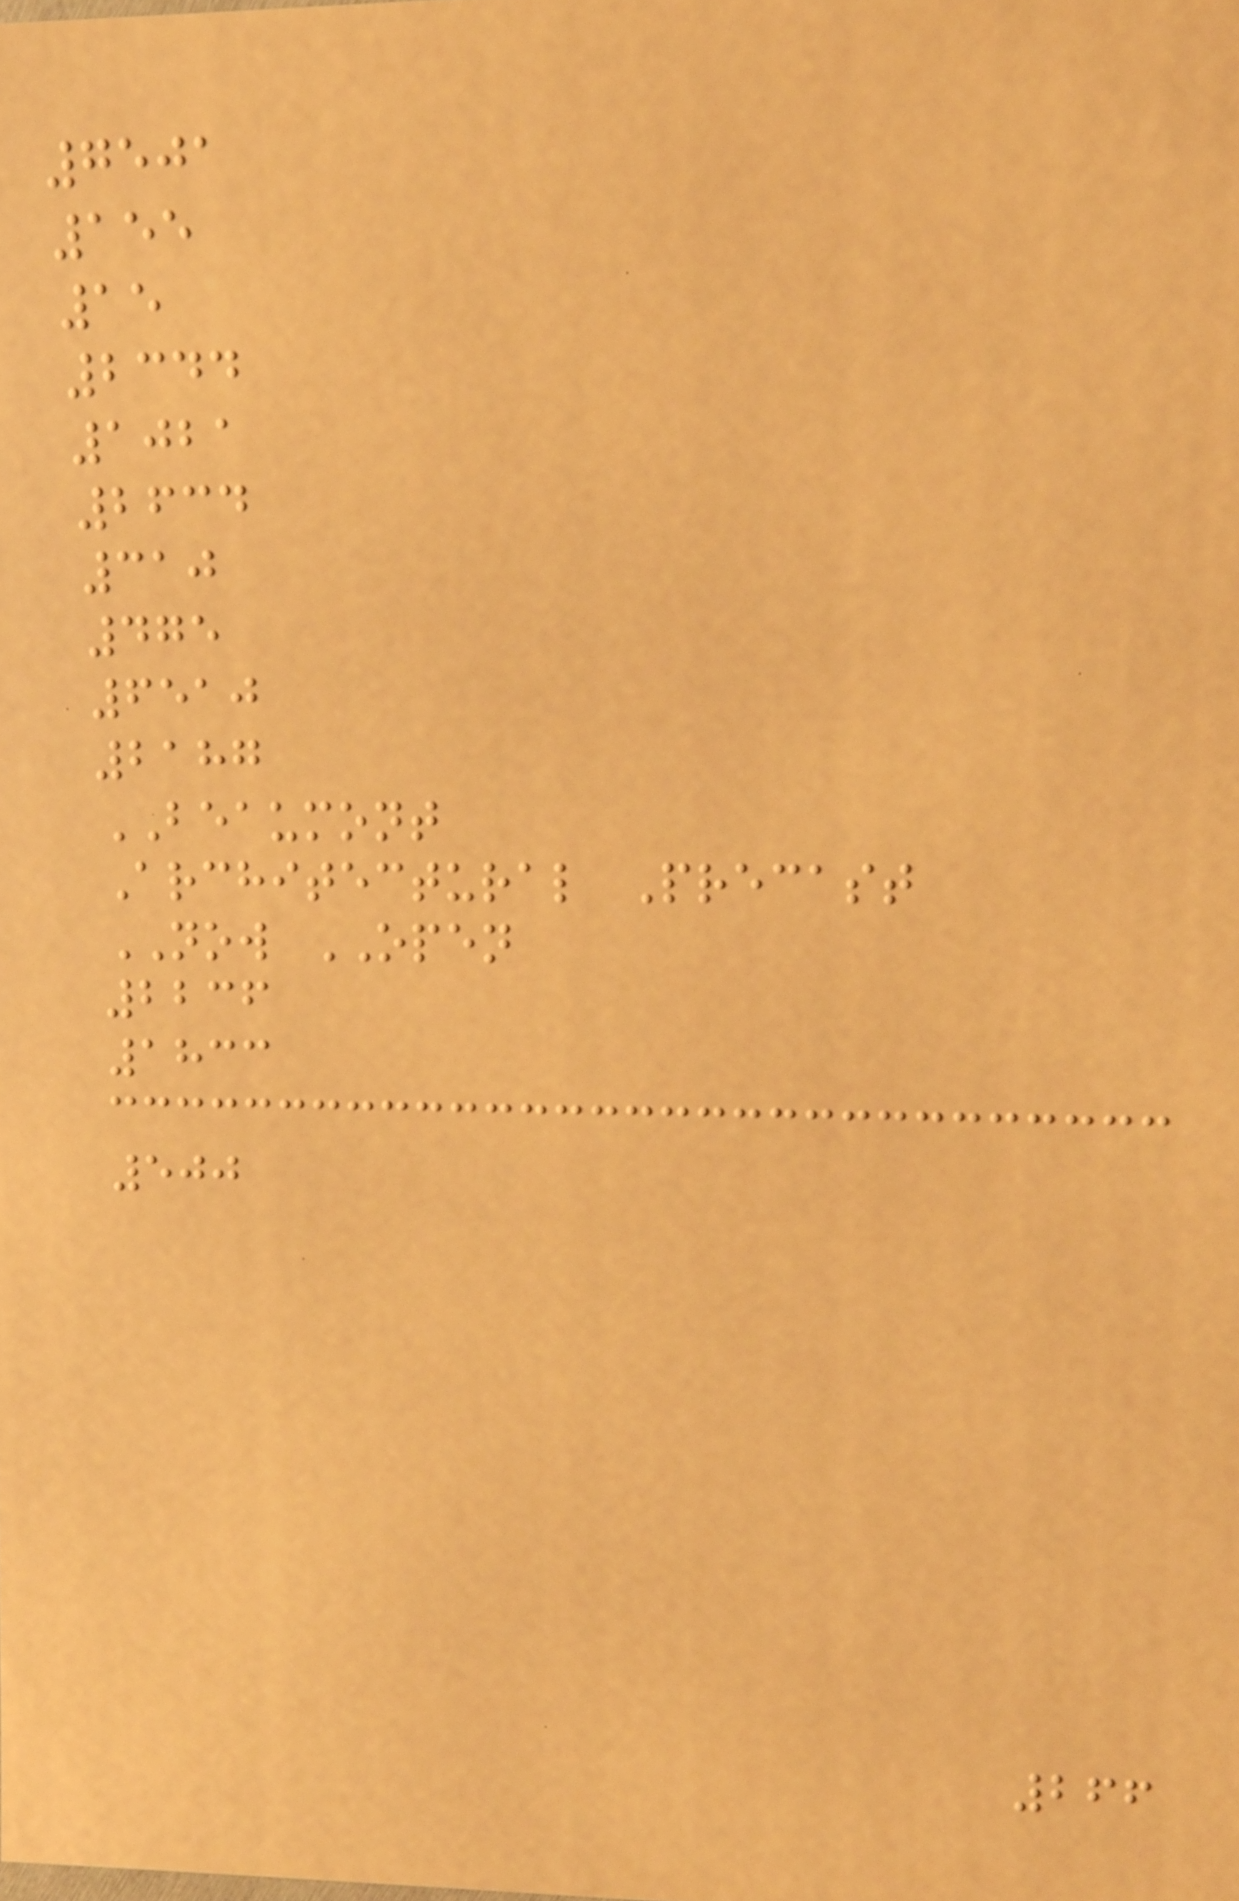7501
155
15
2344
1021
2634
310
475
6510
2187
BEAUMONT
Architectural Precast
NOW OPEN
2236
1833
500
266
